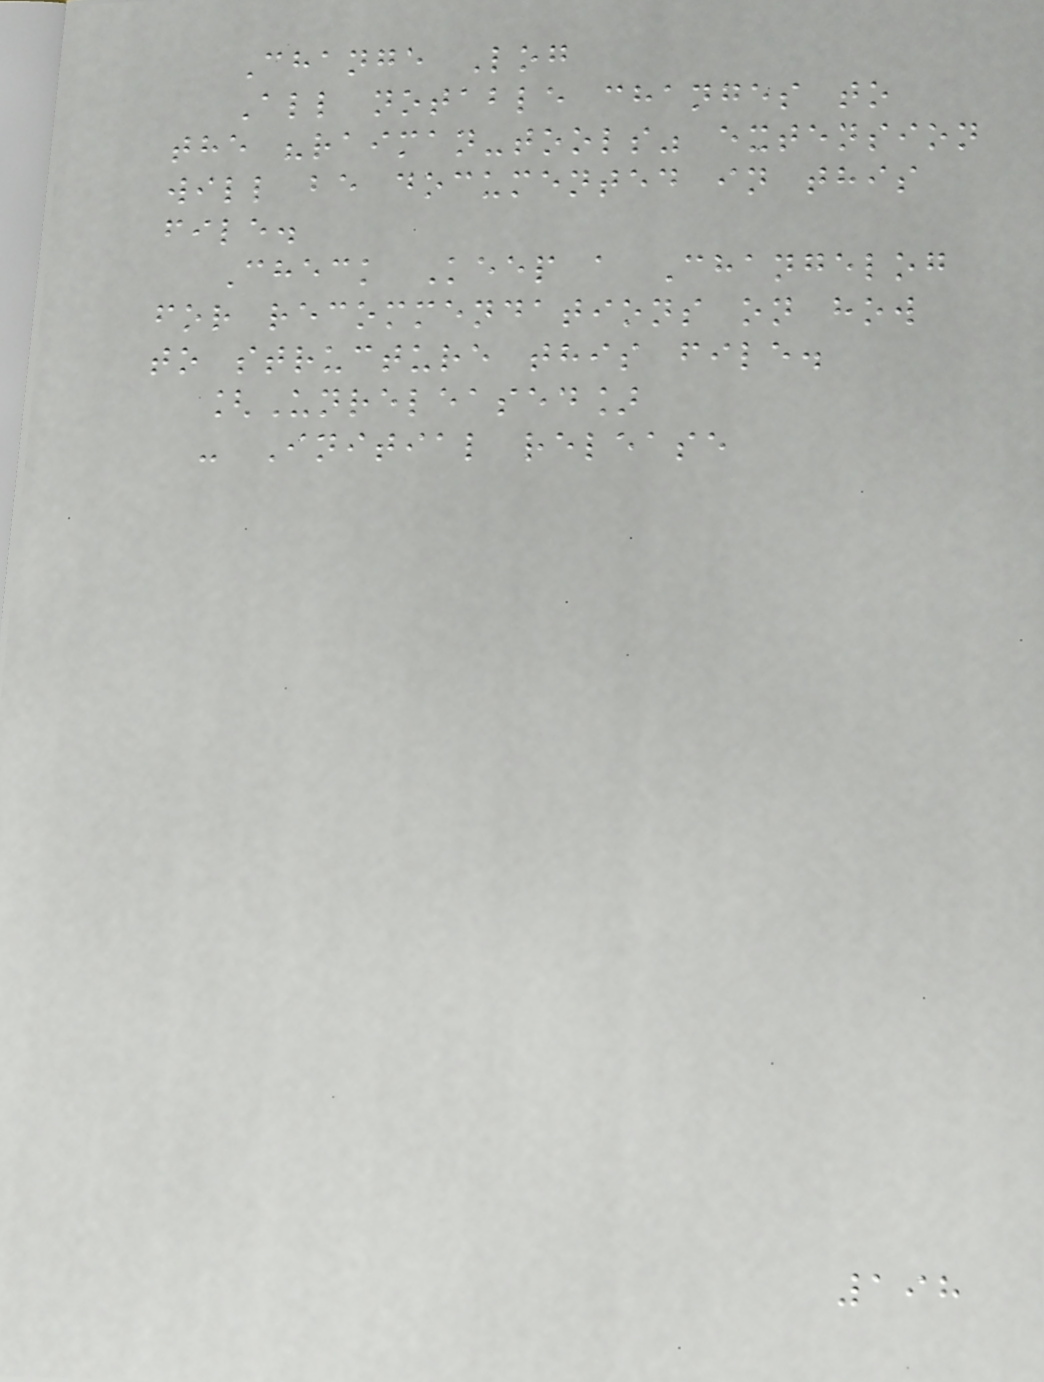Change Log
All notable changes to
the "raiman-tools" extension
will be documented in this
file.
Check Keep a Changelog
for recommendations on how
to structure this file.
[Unreleased]
- Initial release
198
